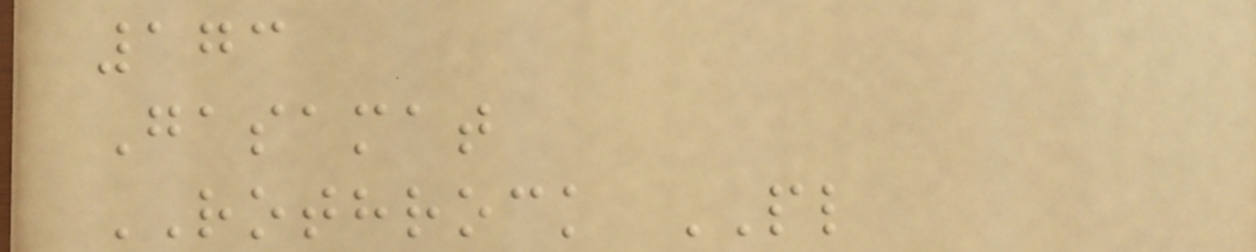173
Gasamat
ROTHROCK PL
